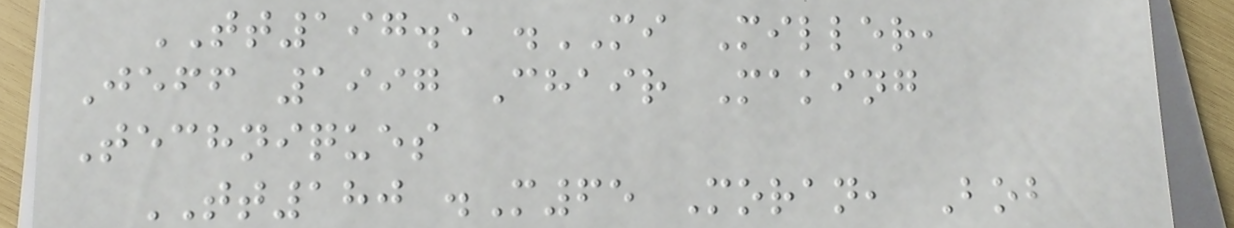TT197.5 .MI Miller,
Jeff 1997 Chair Making
Techniques
TT180 .M65 Moran, Bob
